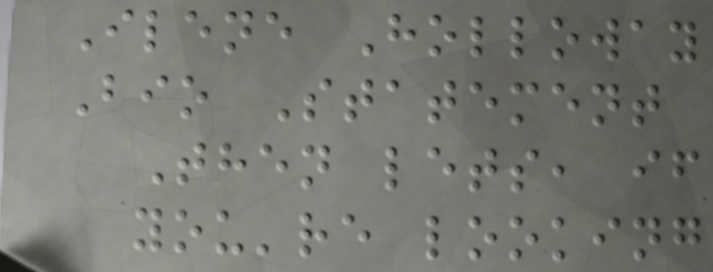Ilene Holloway
Bio Statement
Then lets, if
you're looking
